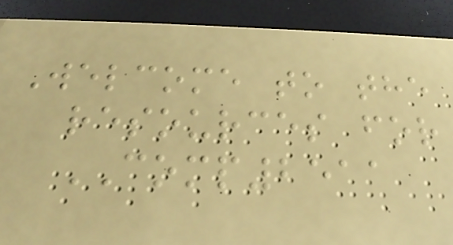Welcome to the
resources for
COMP2511
